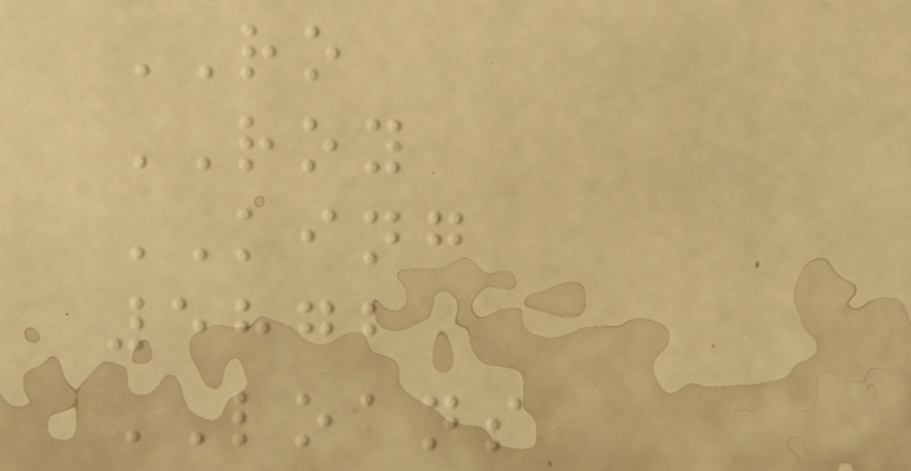RO
ROY
KING
5872
LOANS
